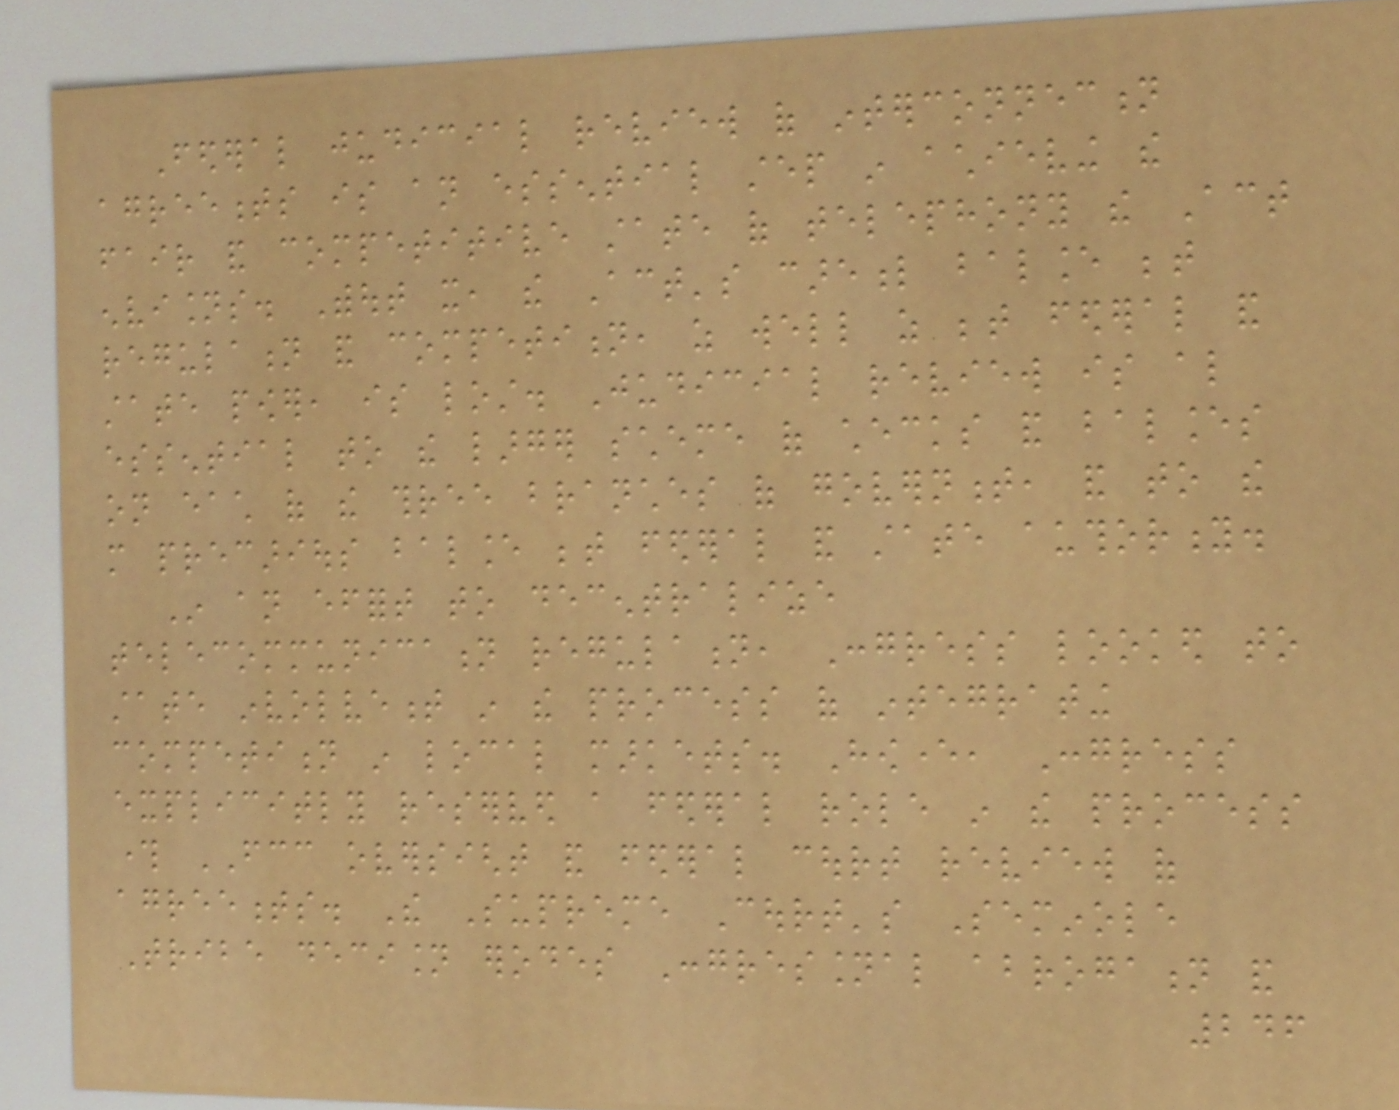Federal judicial review of interconnection
agreements is an essential step in achieving the
fair and competitive state of telephony the Act
envisions. Without it, the Act's careful balance between
regulation and competition, as well as between federal and
state power, is lost. Judicial review is also
essential to the larger scheme of checks and balances
on each of the three branches of government, and to the
more precarious balance between federal and state authority.
In an effort to decentralize
telecommunication regulation, Congress looked to
state involvement in the process of integrating
competition in local markets. However, Congress
explicitly reserved a federal role in the process
through FCC oversight and federal court review of
agreements. The Supreme Court's Seminole
Tribe decision erodes Congressional abrogation and
246
